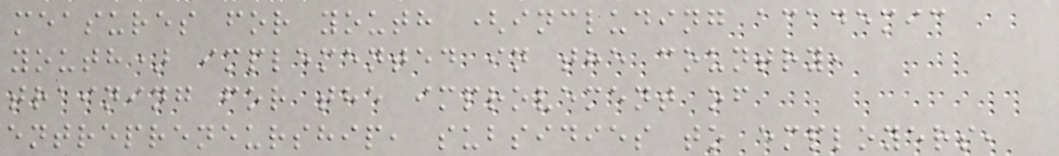measures for youth (including academic
youth) implemented in the country,
training for the improvement of
entrepreneurship, subsidies to employers,
